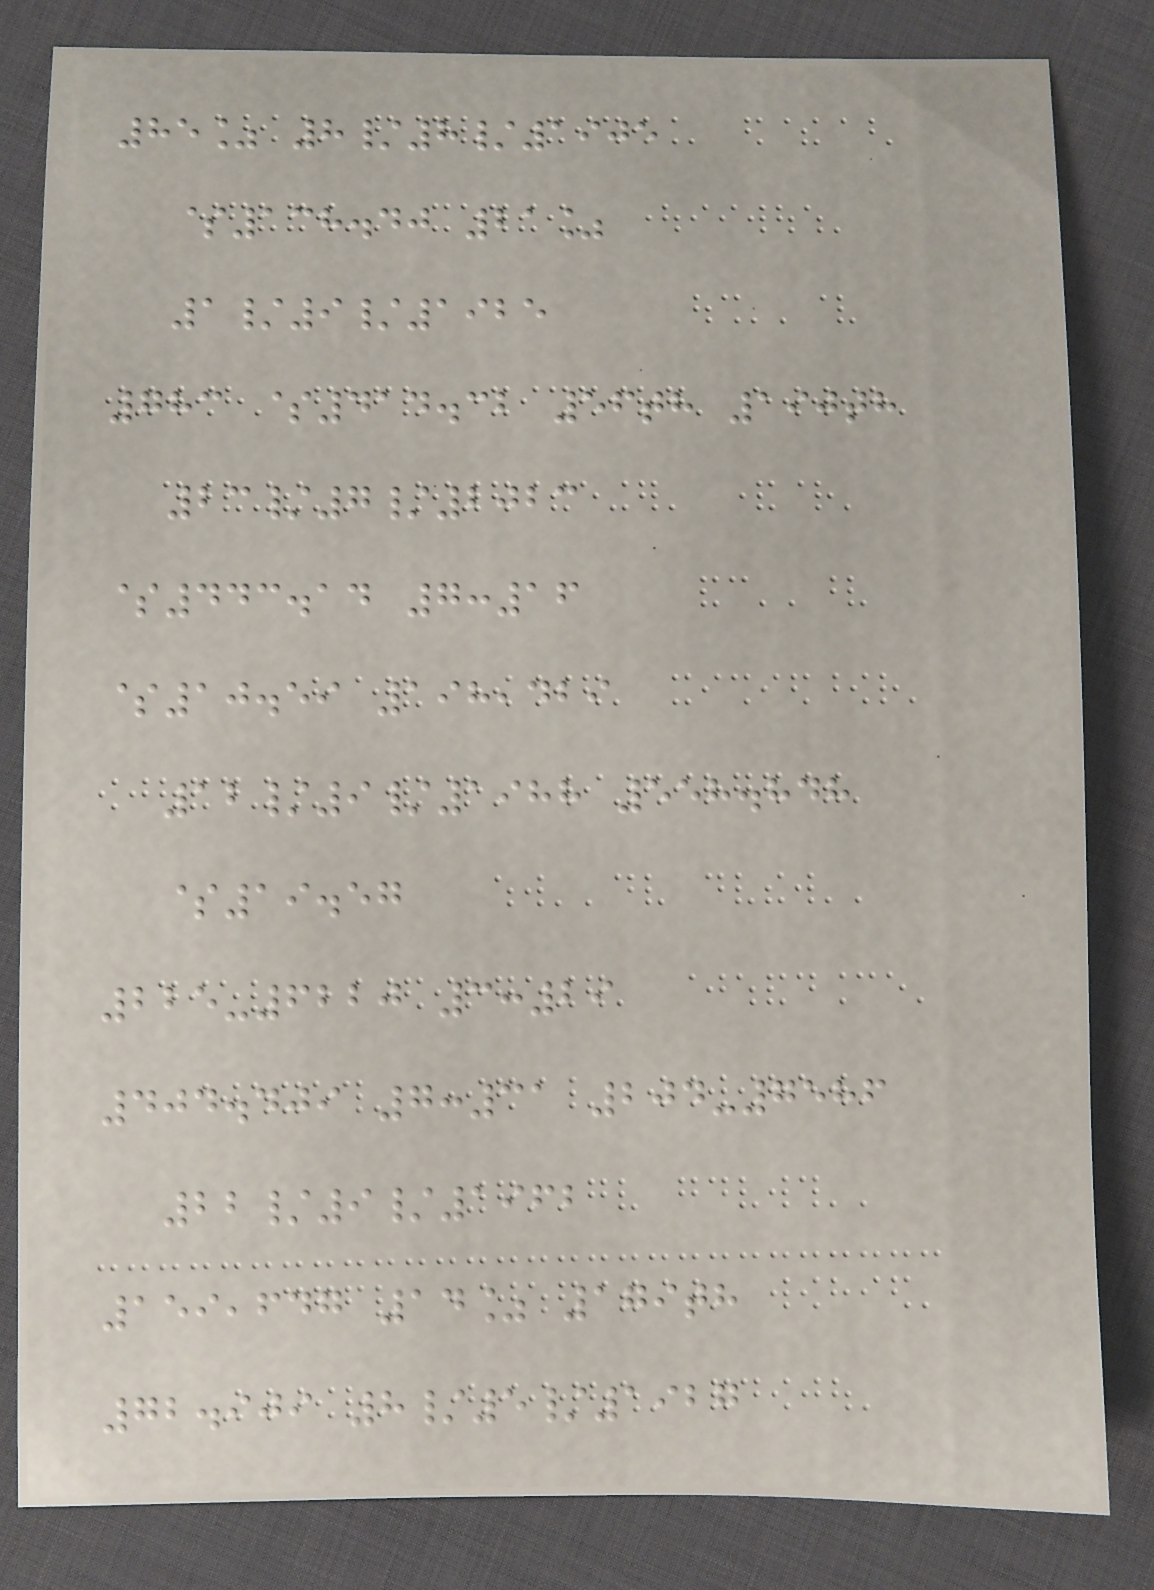85% 8/8/1905
$138.40 21%
1/9/1925
783 $414.32 56th 190th
23/7/2023
$443.14 7:16
$10.59 198,429
12/9/1988 558.848
$19.57
225-6220 3:29
404.409 7:31 204-7586
22/9/1962
159,647 14% 179th
72.909 8/5/1927
